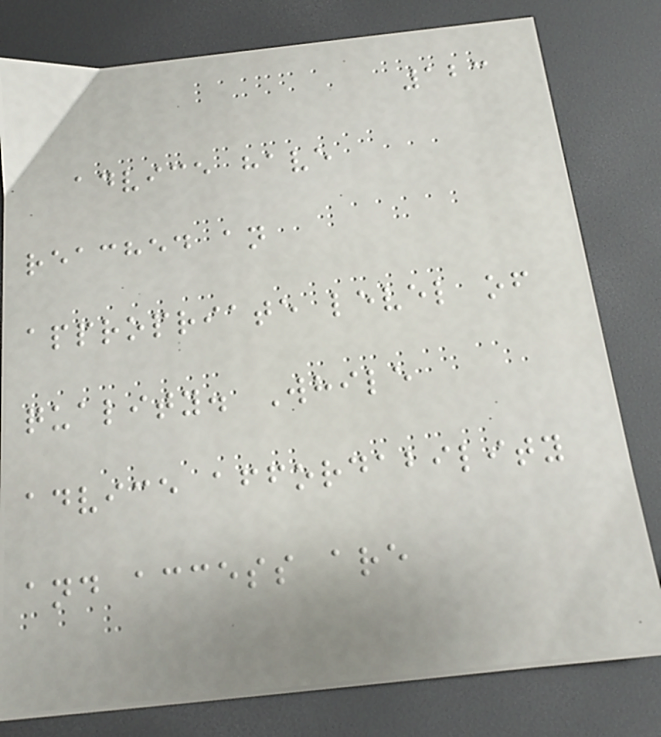123
advice have
reached an
appropriate level of
quality. While
advice affordability
and access are
